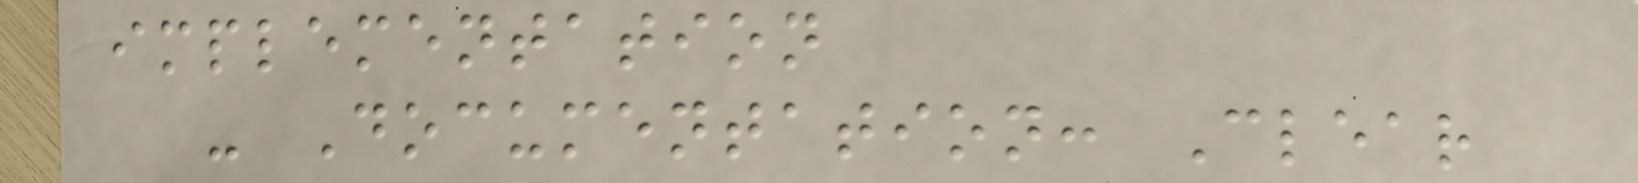implementation
- Documentation: Clear
